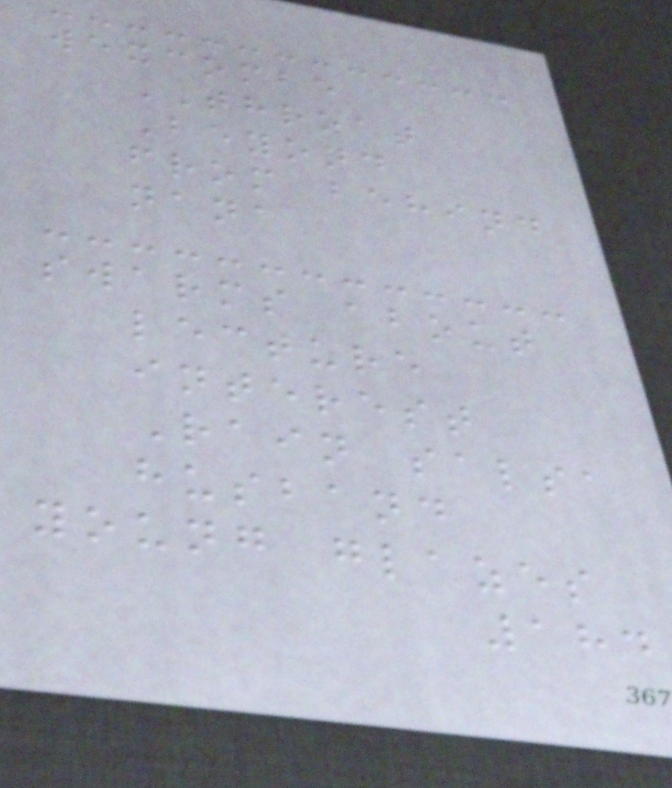wexcombe
THROAT
Beyond
from behind
nana
swarms about
lecture
interest
Rain salsa
husband
young glazes
184
